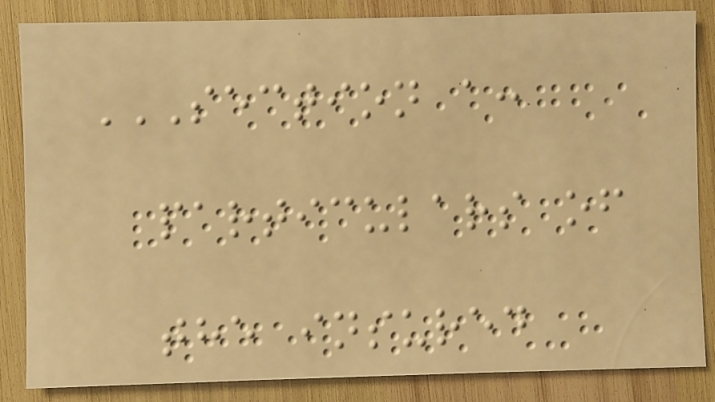SECTION A:
PARTICULARS OF
THE INSURED
